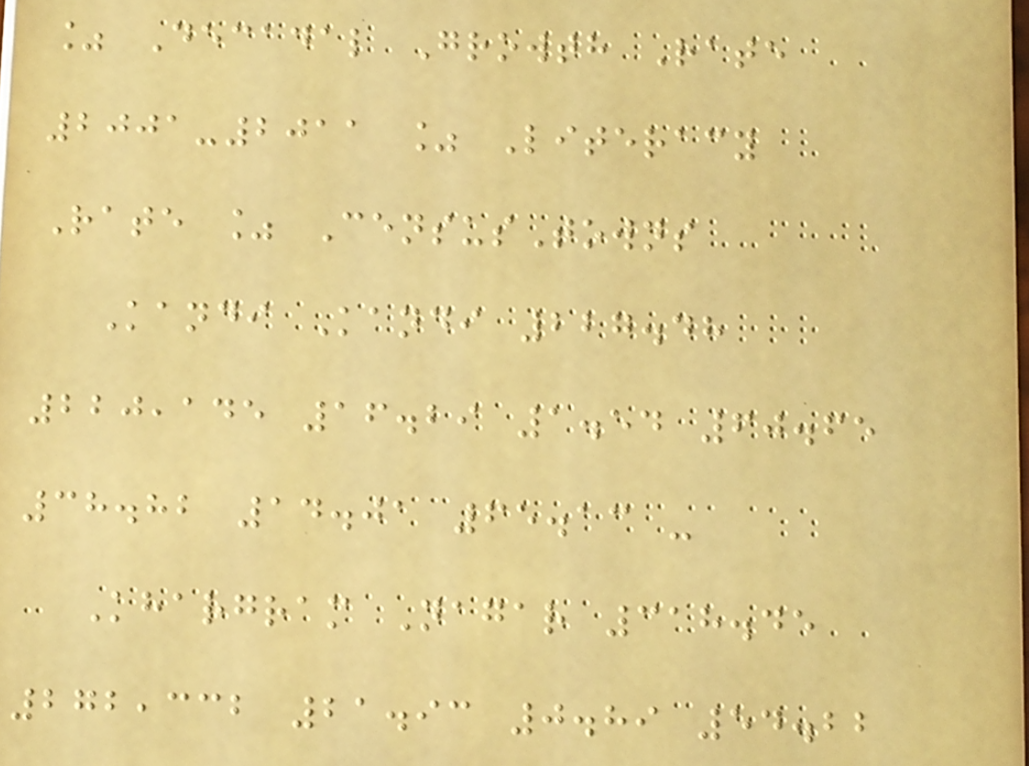% Decadal Growth Rate
2001-2011 % Literacy
Rate % CensusTowns
Kandi Kandi 227.48
220,145 16.29 1.54 60.65
38.82 14.01 65.13 -
Khargram Nagar 318.45
272,332 21.93 0.89 54.22
